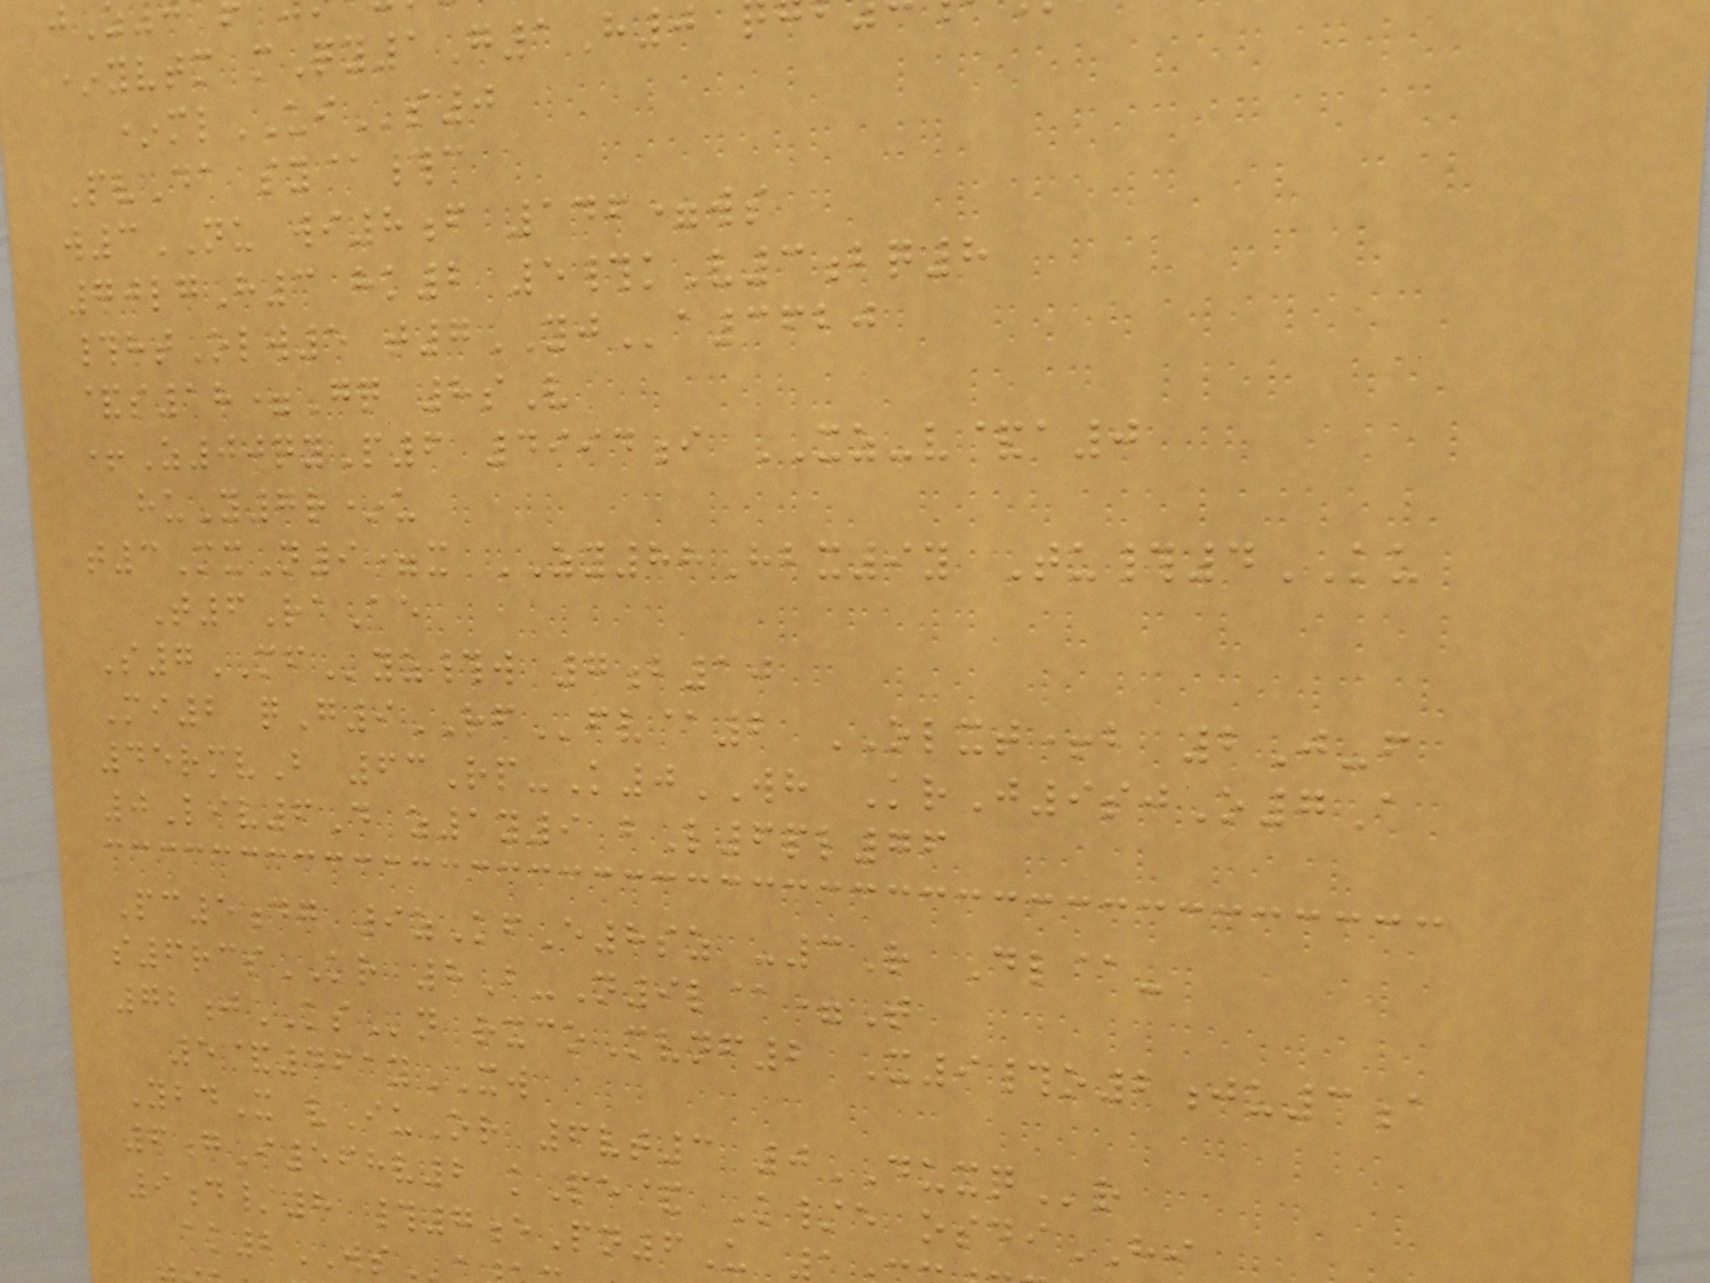*yvtm mQy1G1H0
*mlUIs0
PvDa sy@#c
w3NU wi8f 146=ws
70lgH3 hk2 5#kV3bq8
#htOlw5 t7YJa3620
&s18=Gq 8sV
+Z00qyP6 4994i XZ-v&a0
huY7r*u
t3MxN9=x ZY88Hbx9y Tu#4KU
T6RaAe
S7MFyz#w 7b10
Mi2 qG9RFfv@2 OLXT+b 2J-f
45rmvB 63Rp-K0WH KrJ9sjO7A
0Liv6D z1y9 bL6pl76
Pc5dg 9zKfE8sz -3R Dl@-
s6rcsKR 8B-N9l@=T
72jKSn rxcoMvnf2 X9#o2ju3a
5&461yXW
YbdX vIuOr 6vt3 0DUXQr
6gI568v2 kPe& K/e osdiHI
9d/8 #7ePn6U
ak2WS
